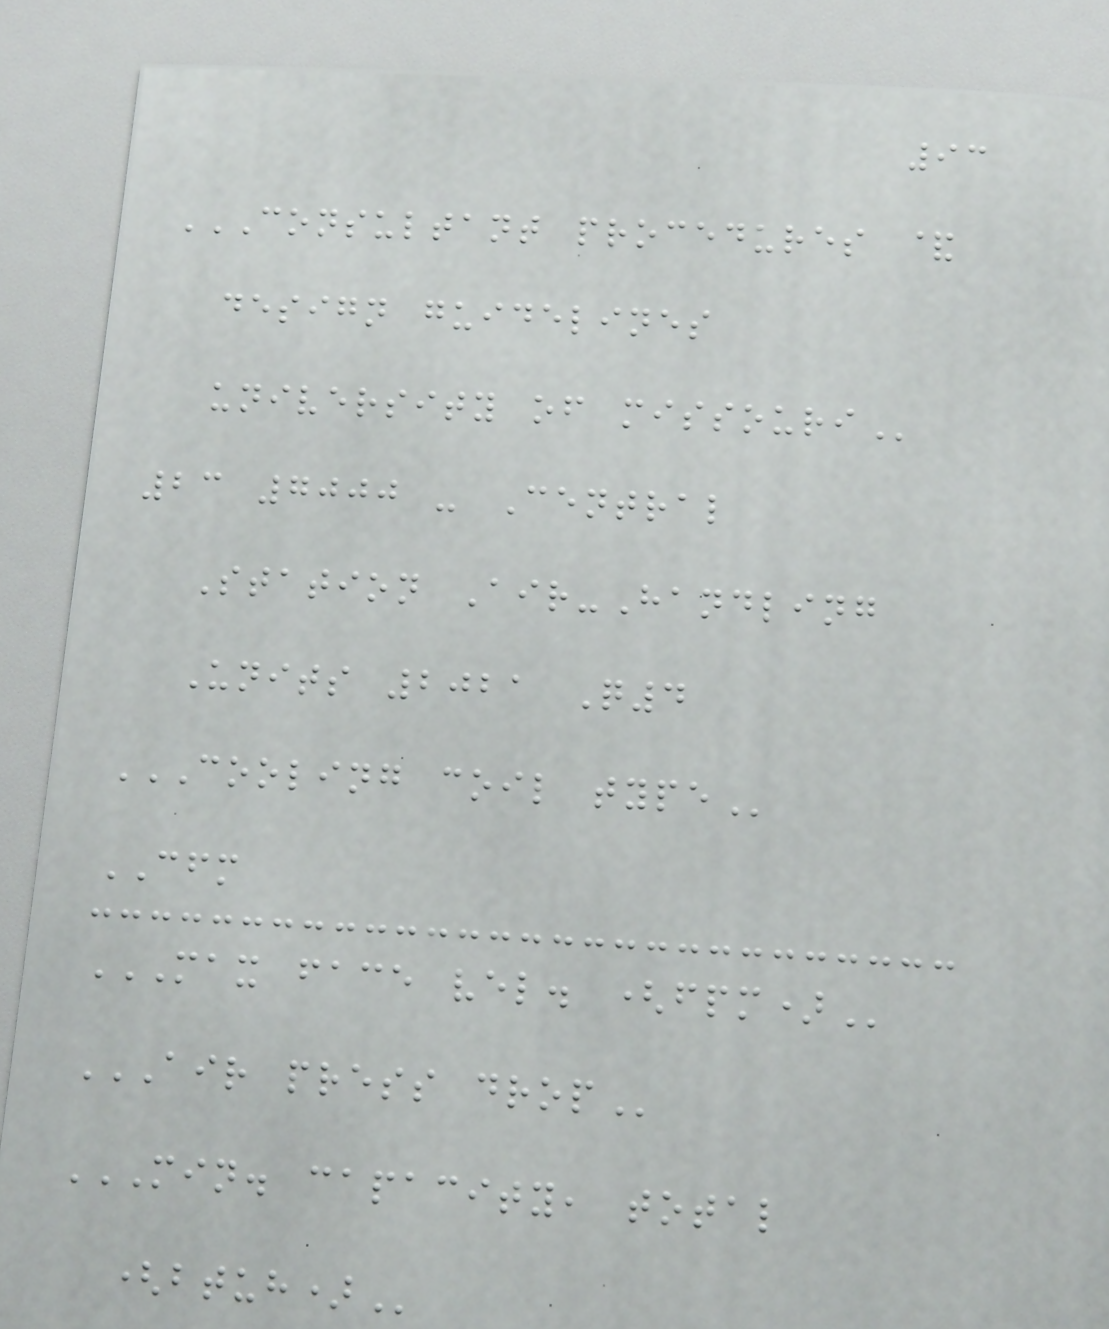93
CONSULTANT PROCEDURES &
DESIGN GUIDELINES
UNIVERSITY OF MISSOURI
23 7000 - Central
Station Air-Handling
Units 2021 Q4
COOLING COIL TYPE
CFM
MAX FACE VEL. (FPM)
AIR PRESS DROP
MIN. CAPACITY, TOTAL
(BTUH)
